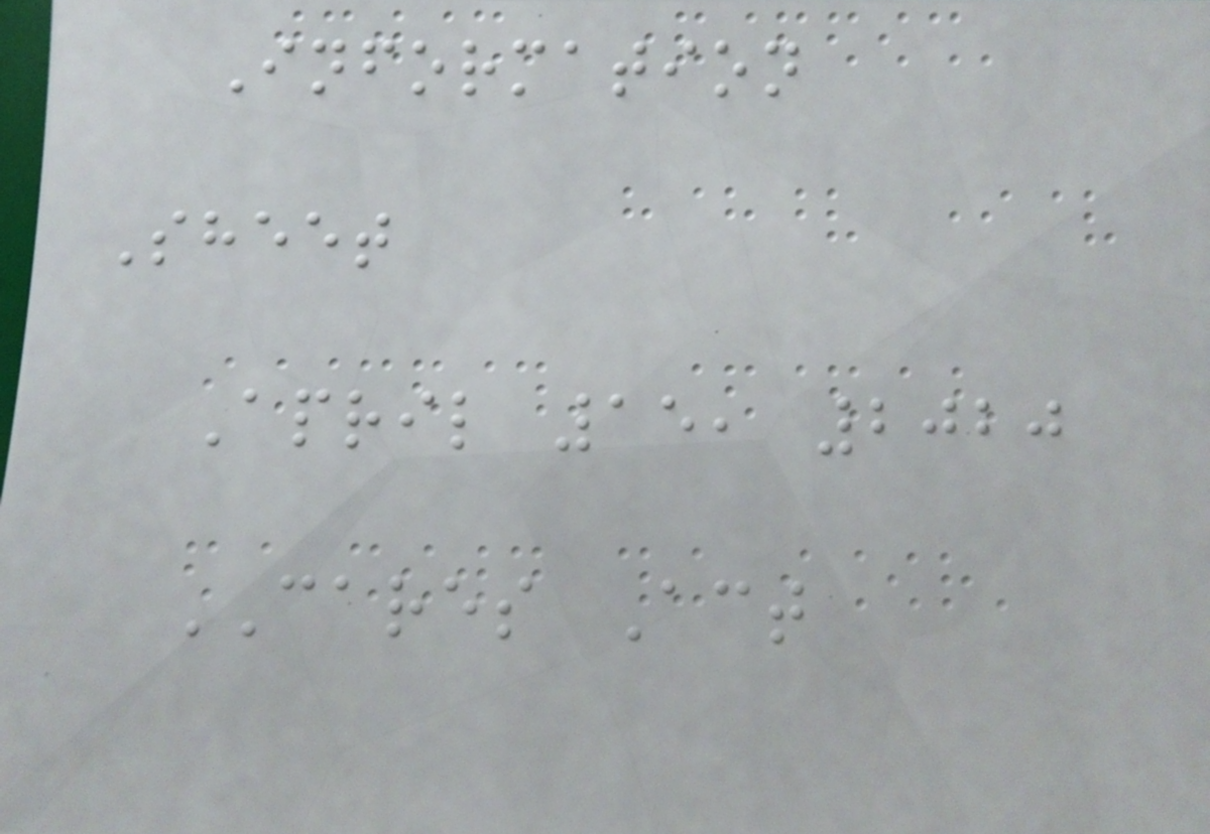Information
Sheet
April 15, 2020
CARES Act
